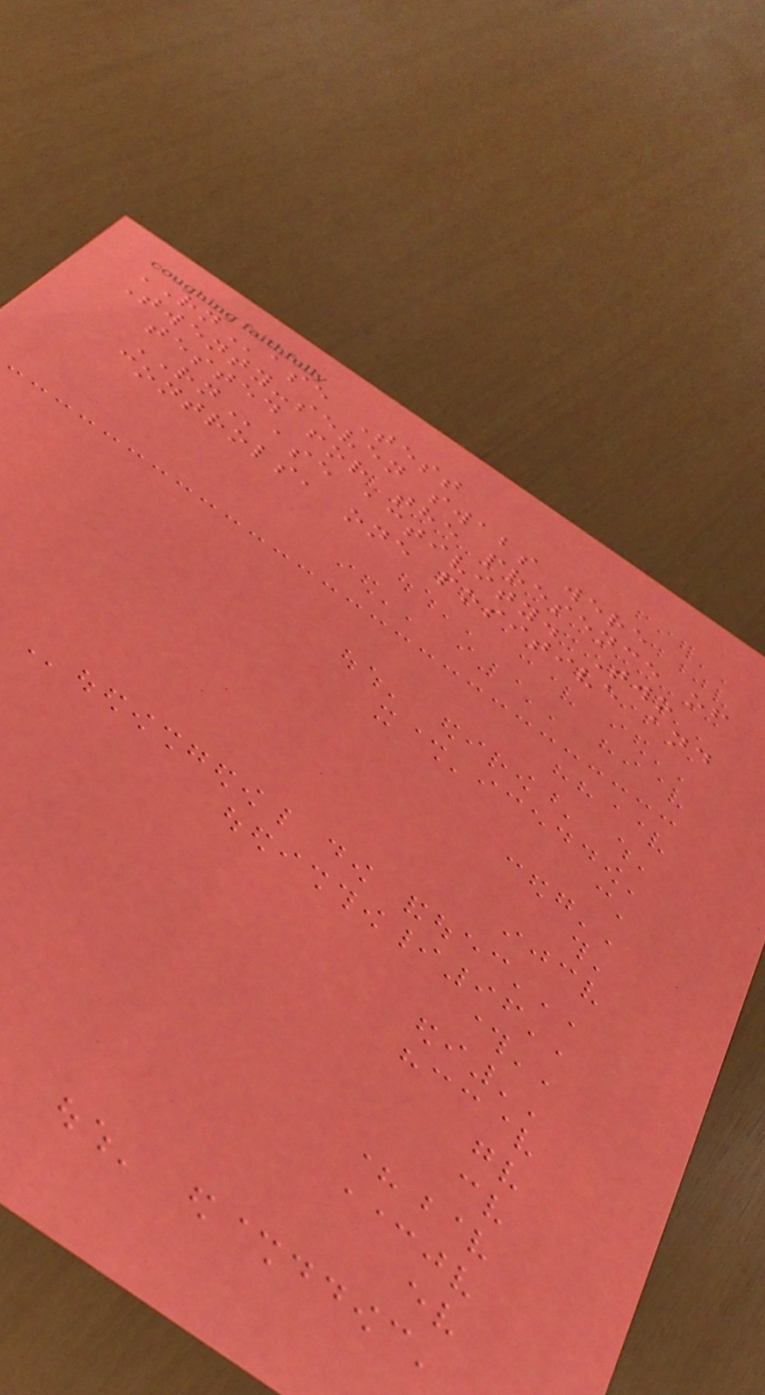RNase Test
Twenty-seven swabs were
tested for the presence of
RNase activity. Two
controls, one positive and
